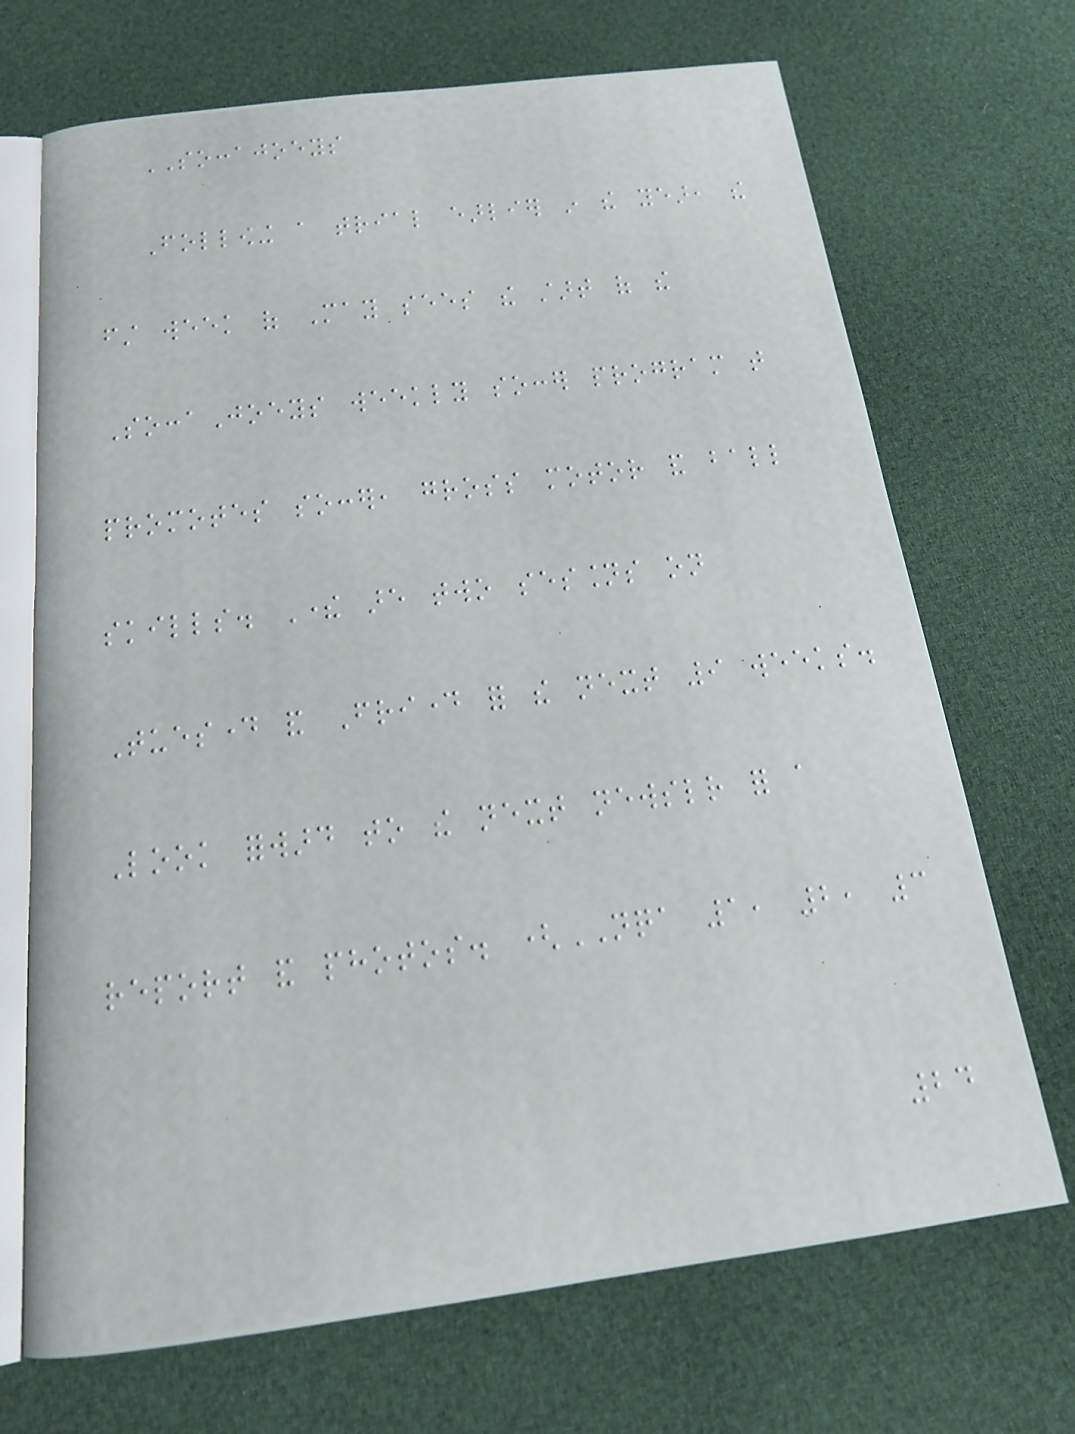SOCCAJOEYS
Following a trial earlier in the year, the
first week of May sees the start of the
SoccaJoeys weekly soccer program that
promotes soccer, gross motor and ball
skills. There are two sessions on
Tuesday and Friday for the next 9 weeks.
Look forward to the next newsletter for a
report and photos. (NQA 1, 2, 3
24
